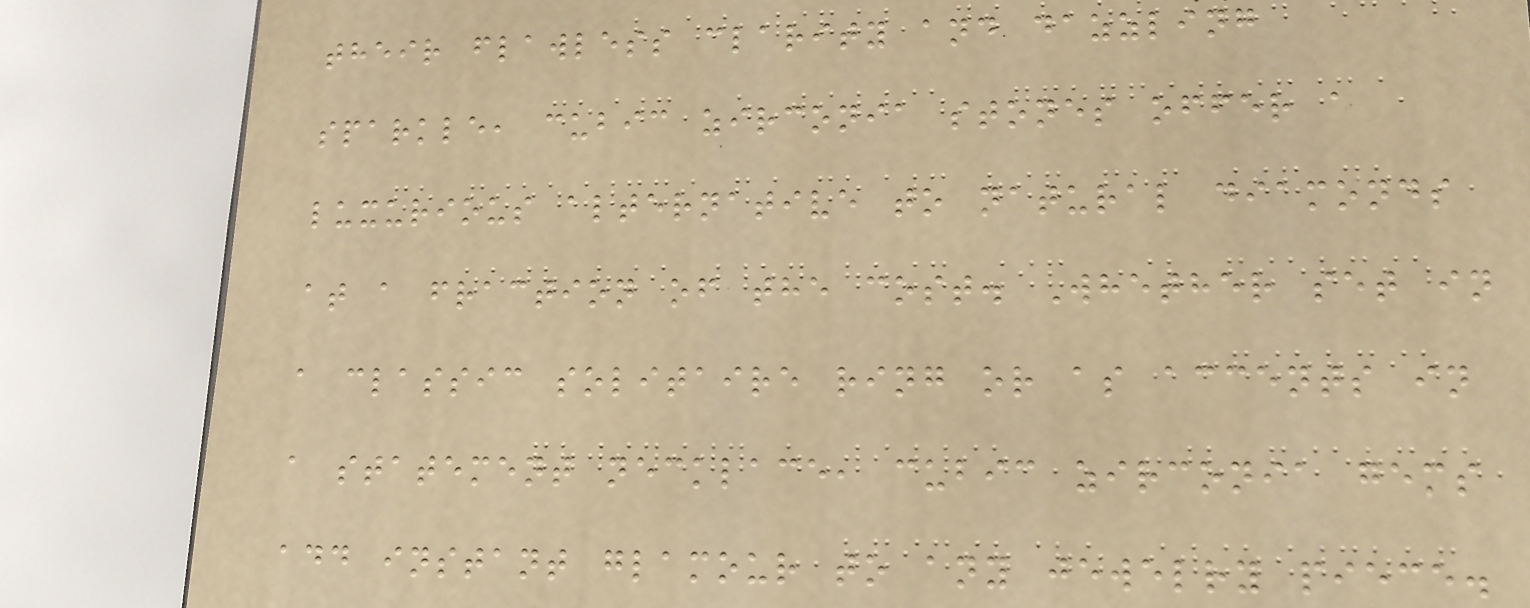their flawless clarity and dazzling
sparkle, cubic zirconia stones offer a
luxurious alternative to natural diamonds
at a fraction of the cost. Whether set in
a classic solitaire ring or as accents in
a statement necklace, cubic zirconia gems
add instant glamour to any jewelry piece.
